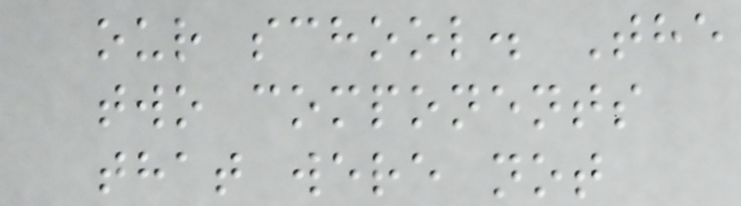our school. The
two components
that were not
